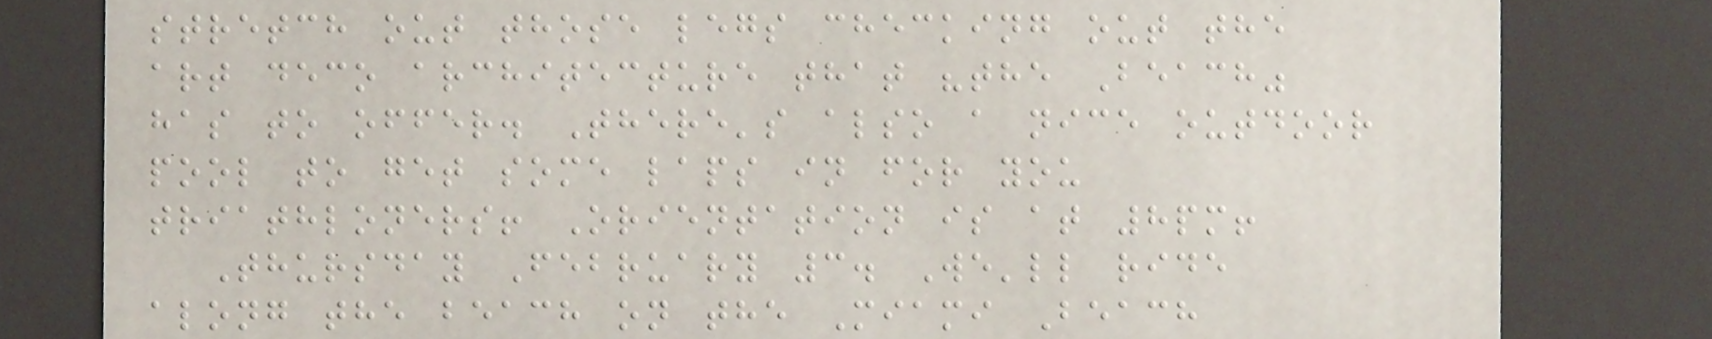stretch out those legs checking out the
art deco architecture that "the Beach"
has to offer. There's also a nice outdoor
pool to get some laps in for you
triathloners! Orientation is at 8pm!
Thursday February 3. We'll ride
along the beach on the Miami Beach
